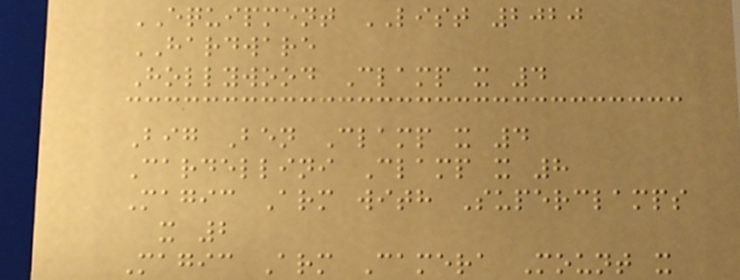EQUIPMENT LIST 2020
HARDWARE
Hollywood Clamp x 4
Big Ben Clamp x 4
Cardellini Clamp x 8
Magic Arm with Superclamps
x 2
Magic Arm Camera Mount x
